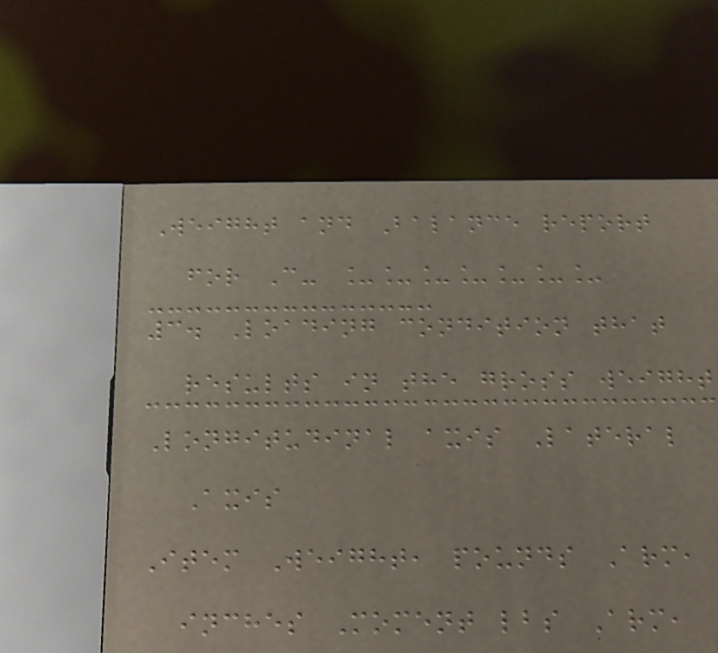Weight and Balance report
for C- _______
3. Loading condition that
results in the gross weight
Longitudinal axis Lateral
Axis
Item Weight, pounds Arm,
inches Moment lbs Arm,
